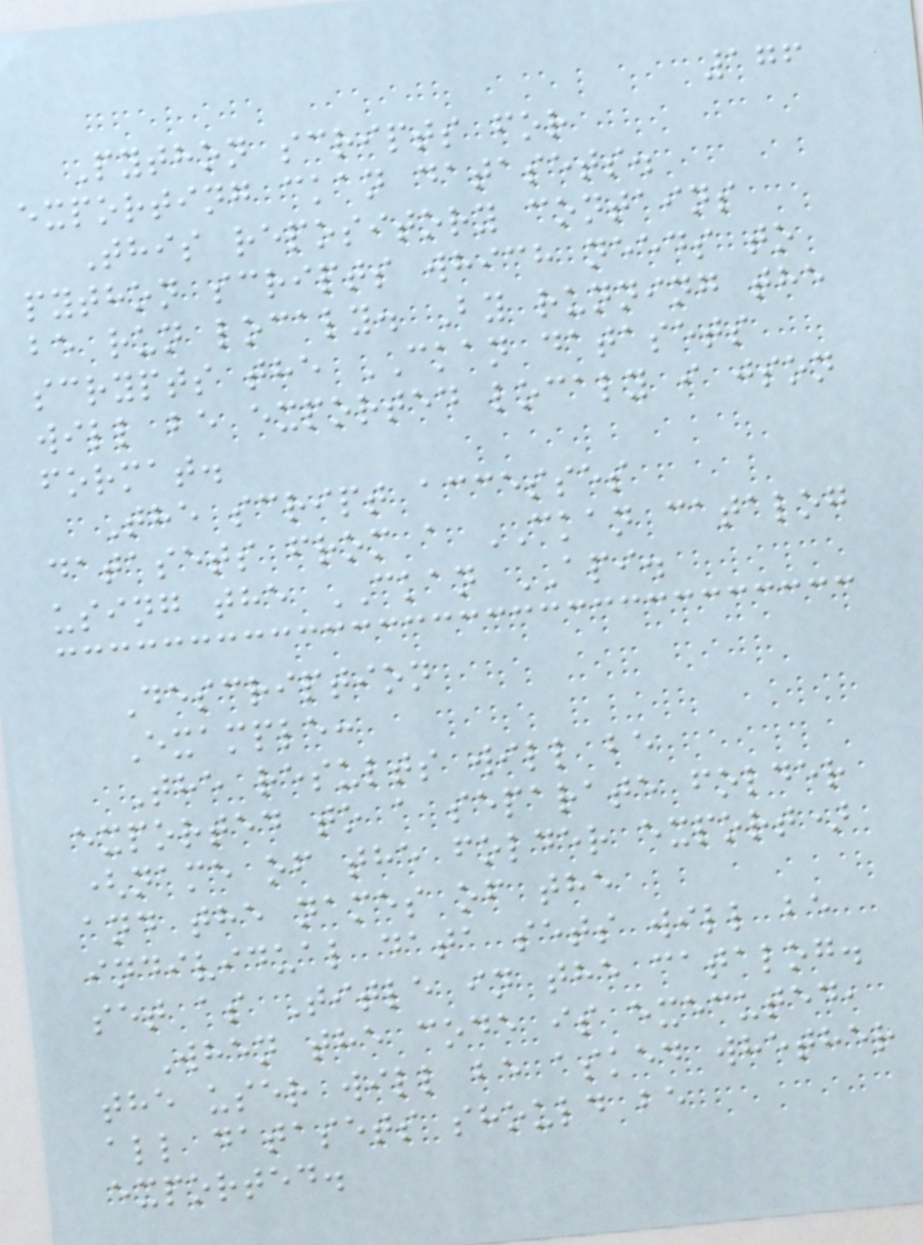176
Python scripts for
exporting ckan datasets.
This repository contains
python scripts which needs to
be run localy. By running the
scrypts the CKAN datasets
will be exported localy i json
format.
The script accesses
datasets from a CKAN catalog
using the CKAN API.
Description
Example:
The results will be
exported to a separate folder
(name of the folder export)
and the names of the
individual data sets will be
set as Title in the catalog.
When the code is executed,
the user will be asked whether
all datasets should be
exported.
